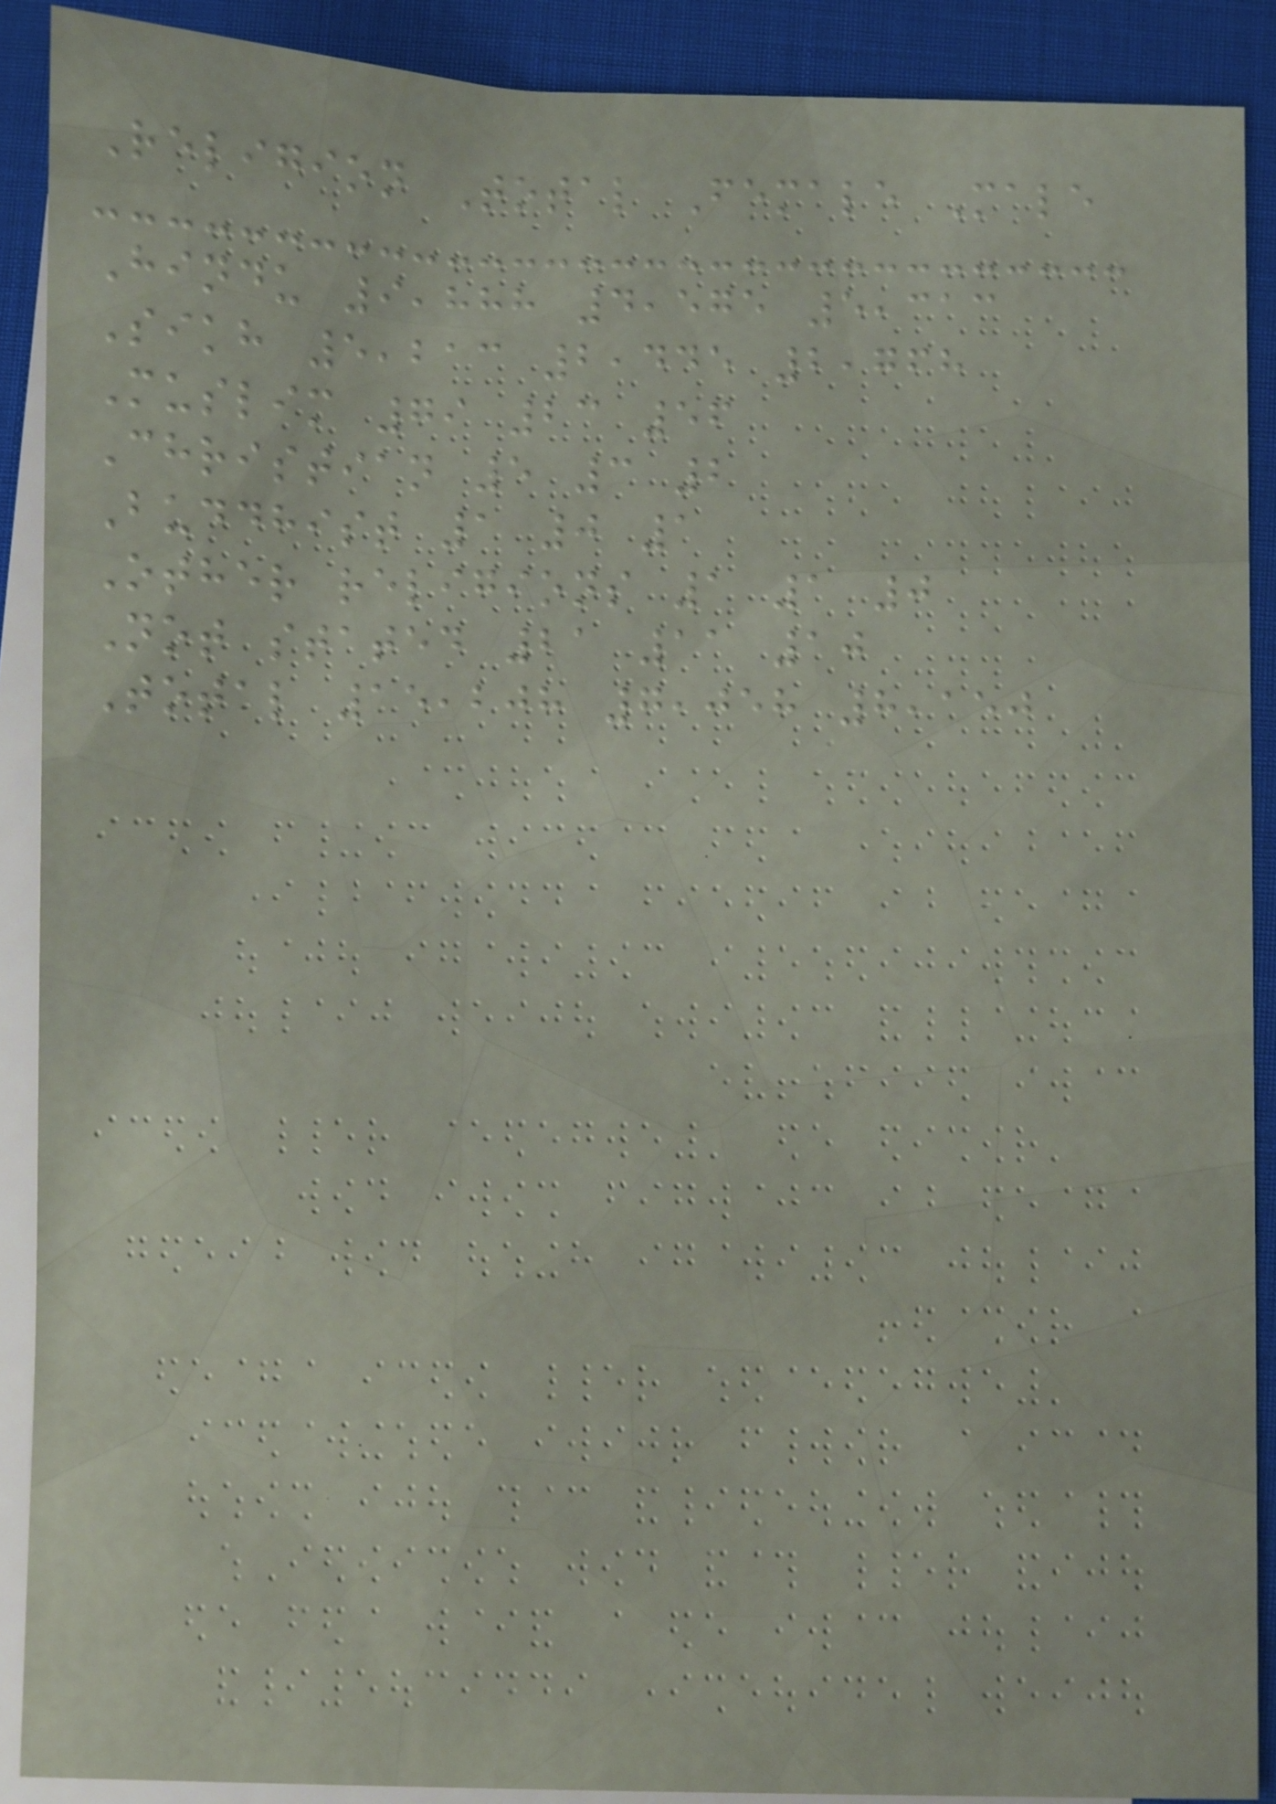Religion Total Female Male
Hindu 9,888 4,575 5,313
Sikh 5,213 2,445 2,768
Muslim 79 23 56
Christian 5 3 2
Buddhist 1 0 1
Other religions 1 1 0
Not stated 21 11 10
Total 15,208 7,058 8,150
